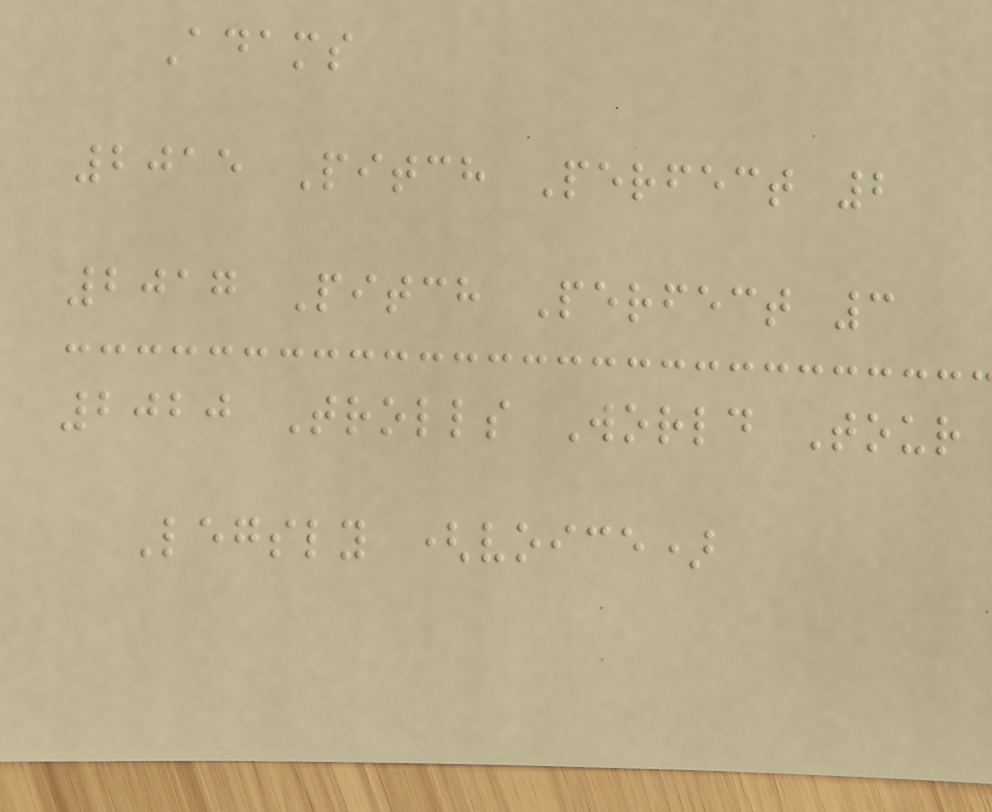Adams
2015 Pitch Perfect 2
2017 Pitch Perfect 3
2020 Trolls World Tour
Legsly (voice)
